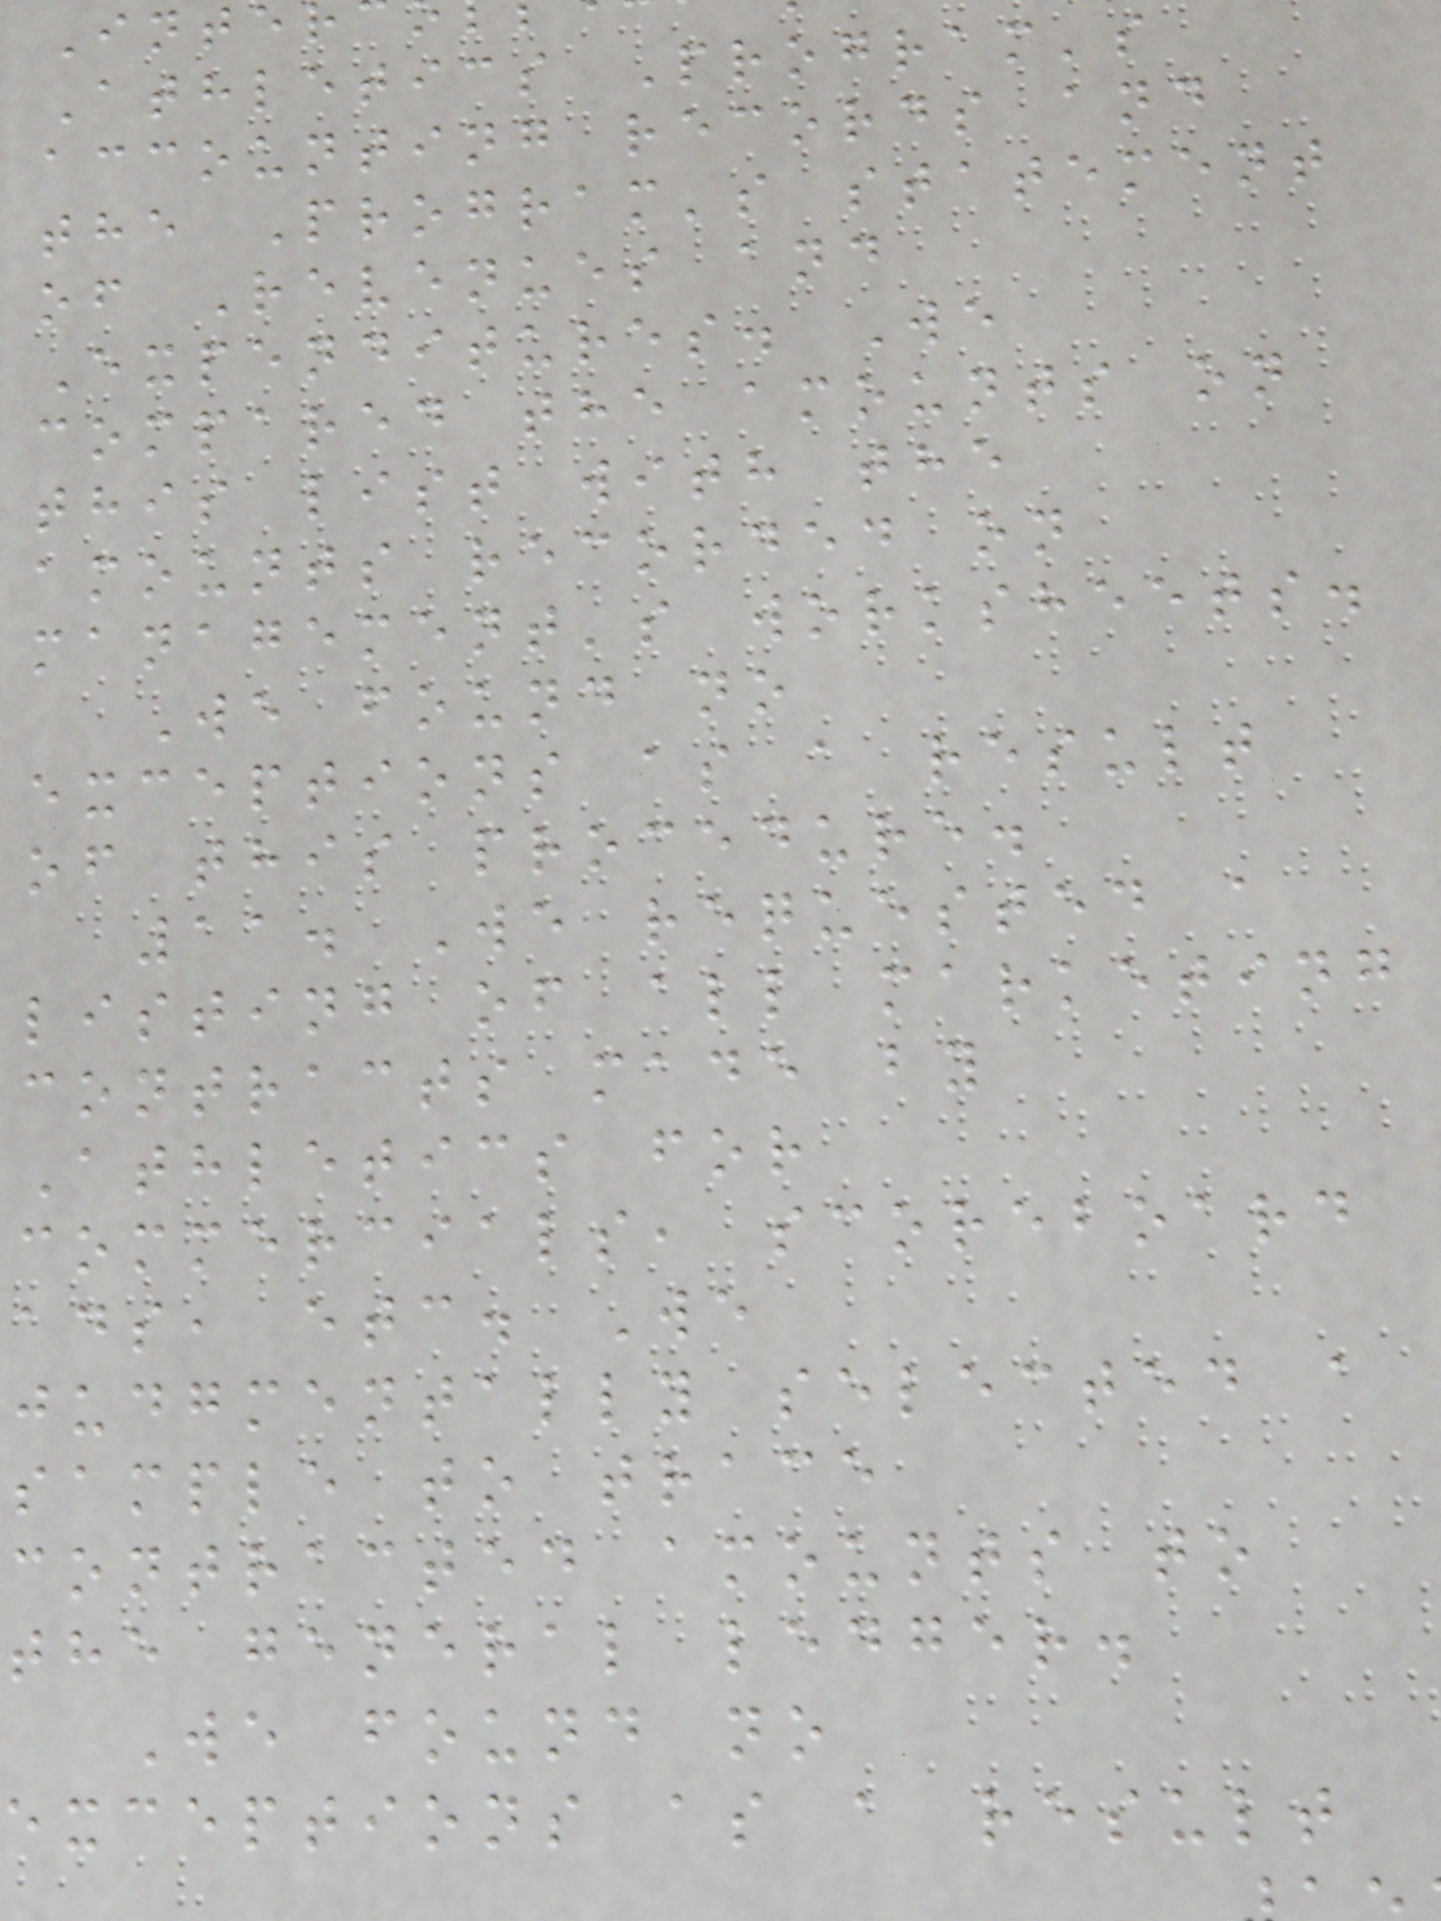Inte
Athletics Program's
accounting records and
the Program's statement
of Revenues and
Expenditures. We
compared the amounts on
this list with the
amounts recorded on
management's worksheets.
We found no
exceptions as a result
of this procedure.
11. We requested a
listing of all marketing
contracts made by
Athletics for
commercials, scoreboard
ads, etc. We
judgmentally selected a
sample to trace
contracted amounts to
the general ledger.
We found no
exceptions as a result
